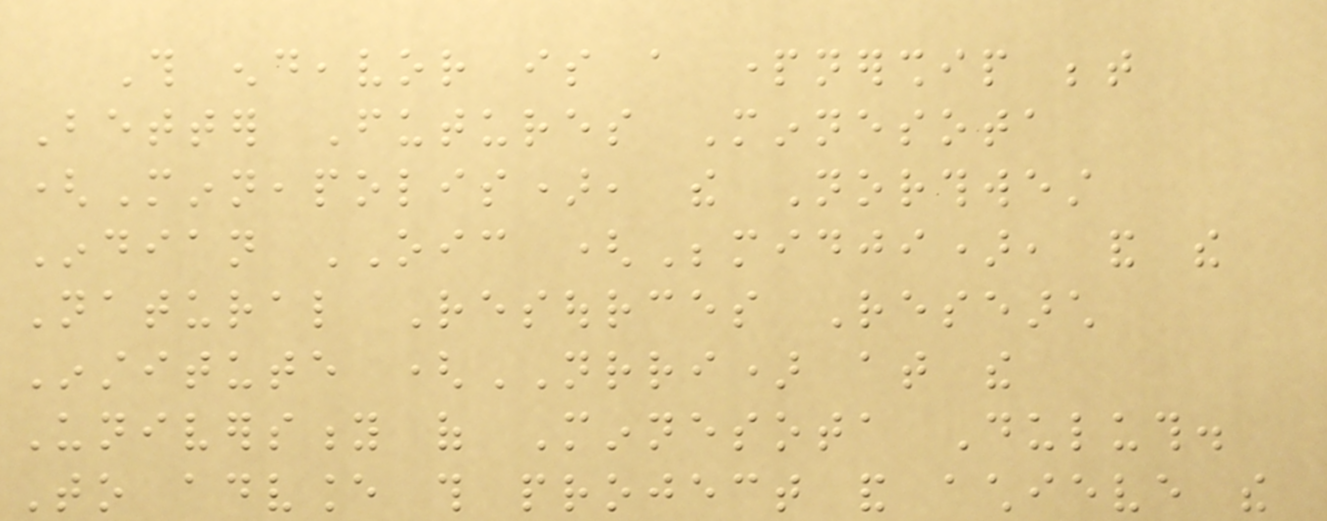This endeavor is a partnership between
Better Futures Minnesota
(Minneapolis), the Northwest
Indian OIC (Bemidji), and the
Natural Resources Research
Institute (NRRI) at the
University of Minnesota Duluth.
To advance this project and achieve the
